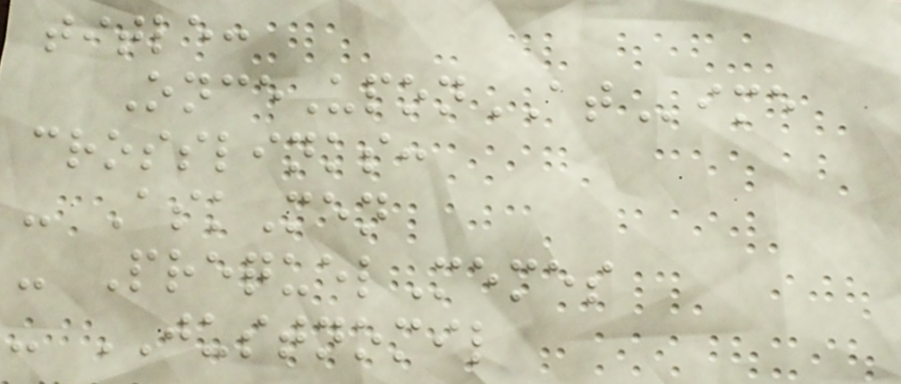title:
OnceUponATime
crosslinks:
- AskMen
- PrequelMemes
- JUSTNOMIL
